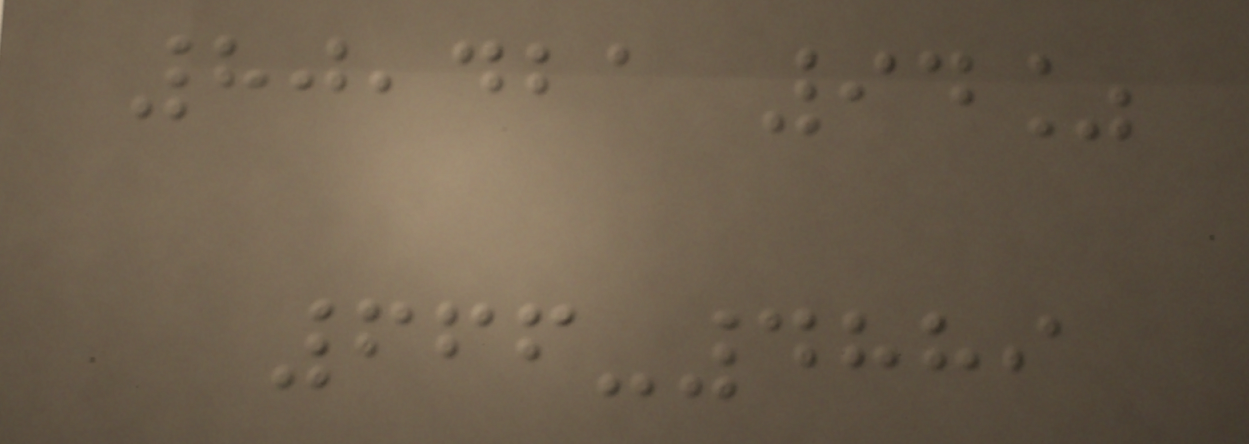80,421 94%
666-4889
